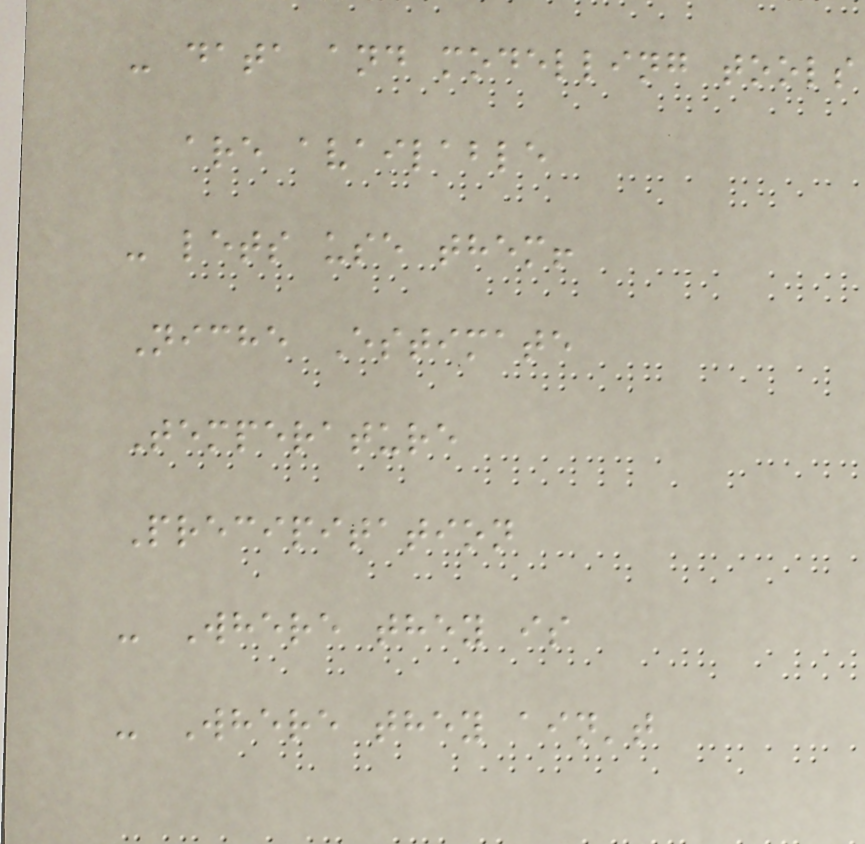- data and modelling tools
are available
- lets use them!
Niche Estimate
Temperature
Precipitation
- Where they is
- Where they ain't
